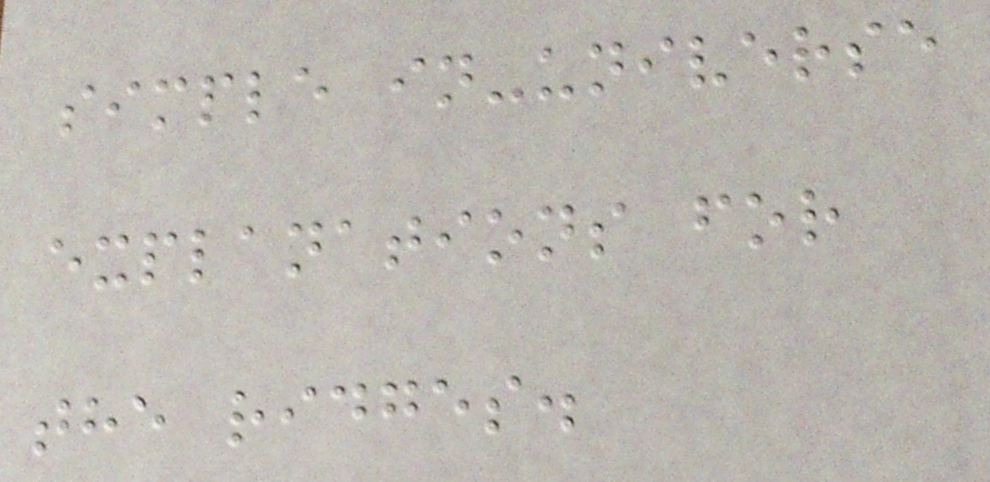simple in-universe
explanations for
the ridges.
